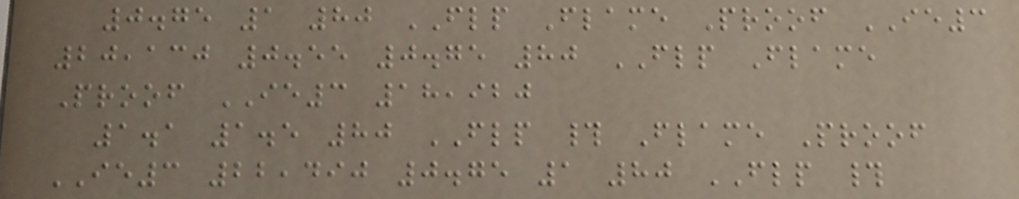0.75 1 80 FLP Flame Proof IE3
20,130 0.55 0.75 80 FLP Flame
Proof IE3 18,920
1.1 1.5 80 FLP # Flame Proof
IE3 22,490 0.75 1 80 FLP #
